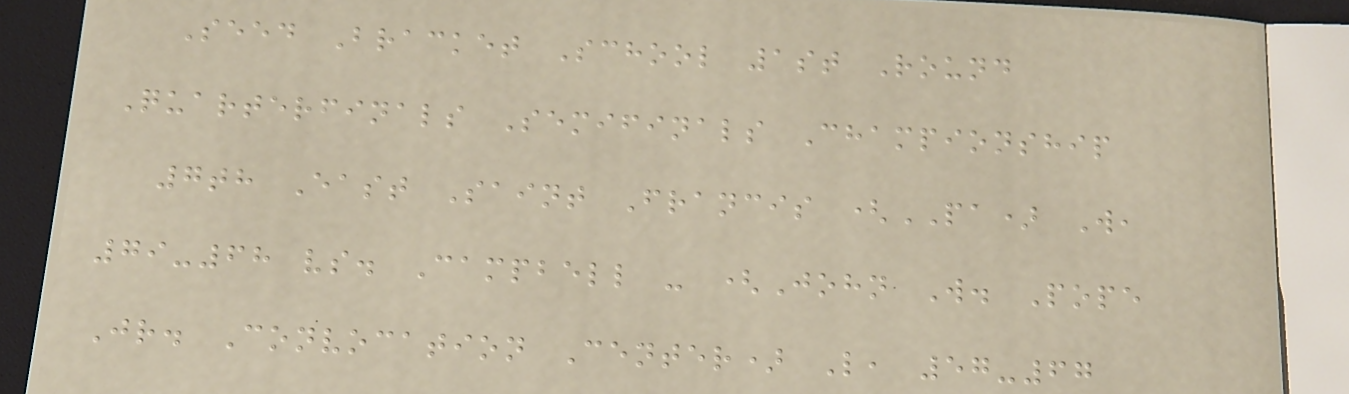Seed Bracket School 1st Round
Quarterfinals Semifinals Championship
7th East Saint Francis (PA) W,
79-68 vs. Campbell - (John W. Pope
Jr. Convocation Center) L, 57-67
